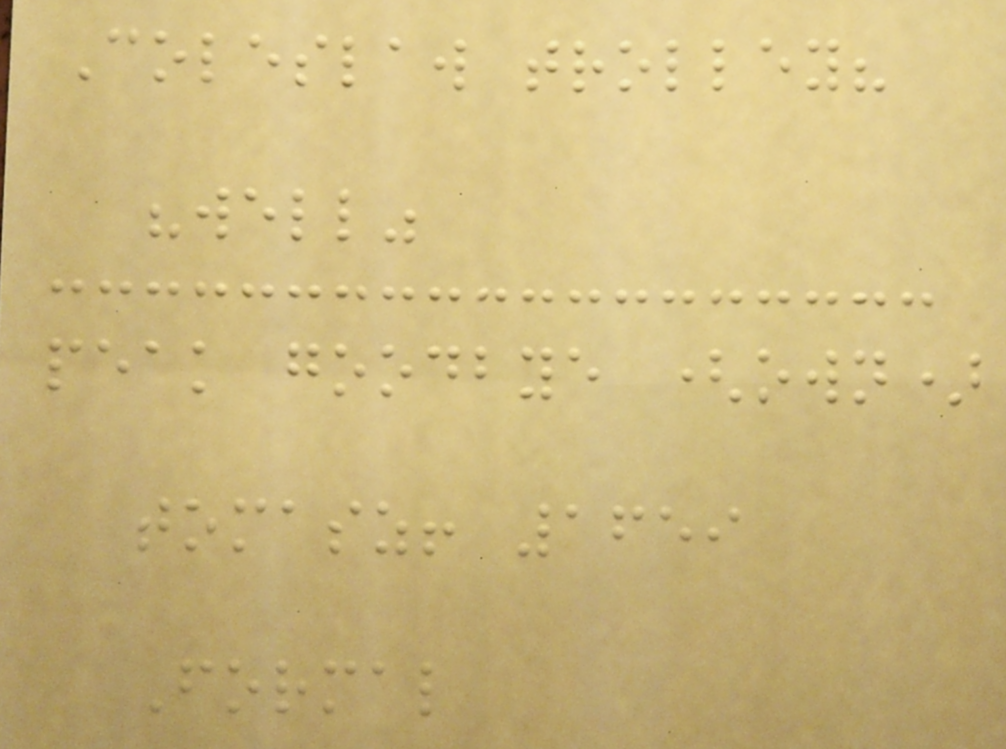Coleslaw trolley?
"well"
peak goodbye (own)
tomasz! 1659
Formal
